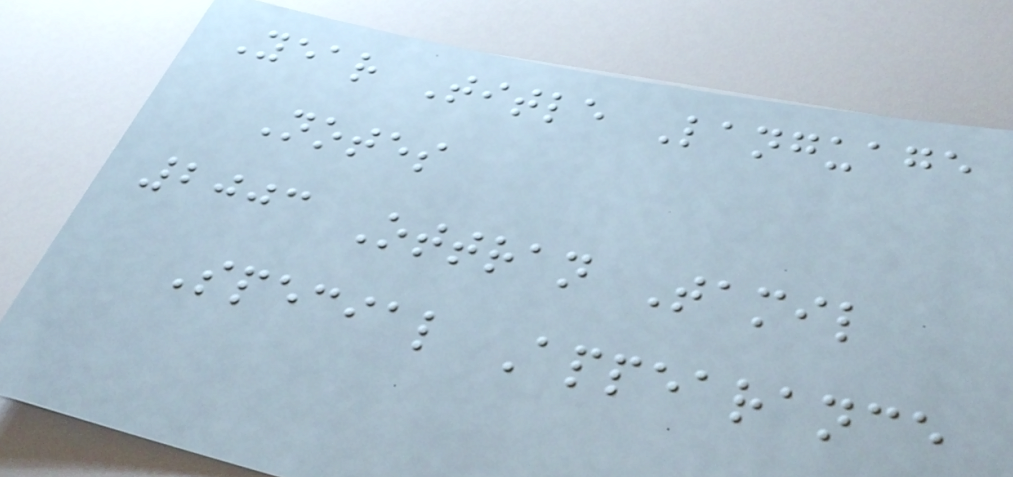Year Title Language
Notes
2003 Ottran Tamil
Special Appearance
